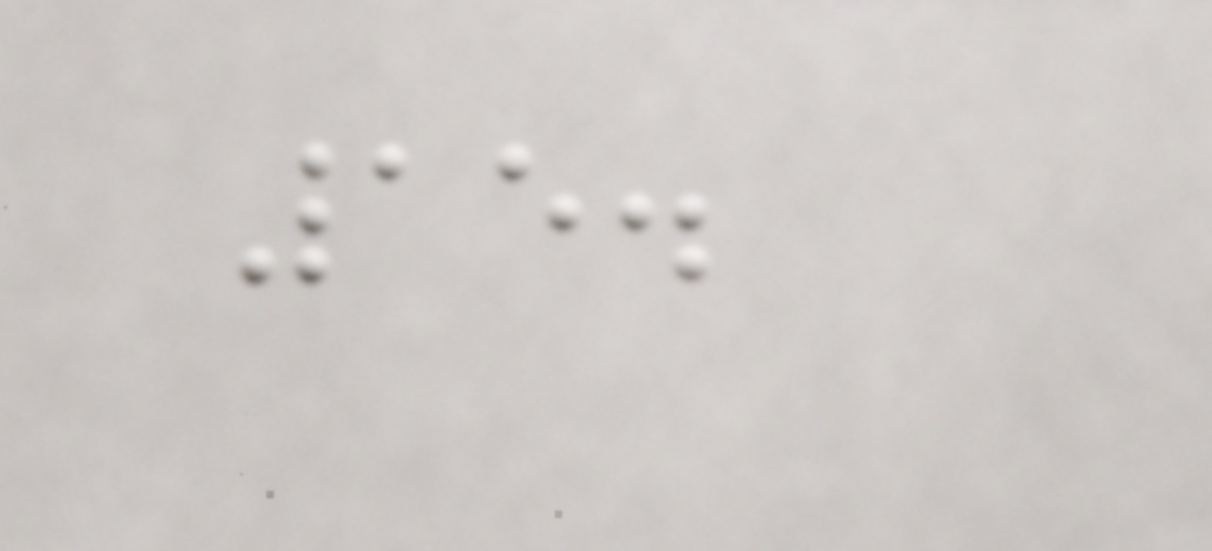15.
